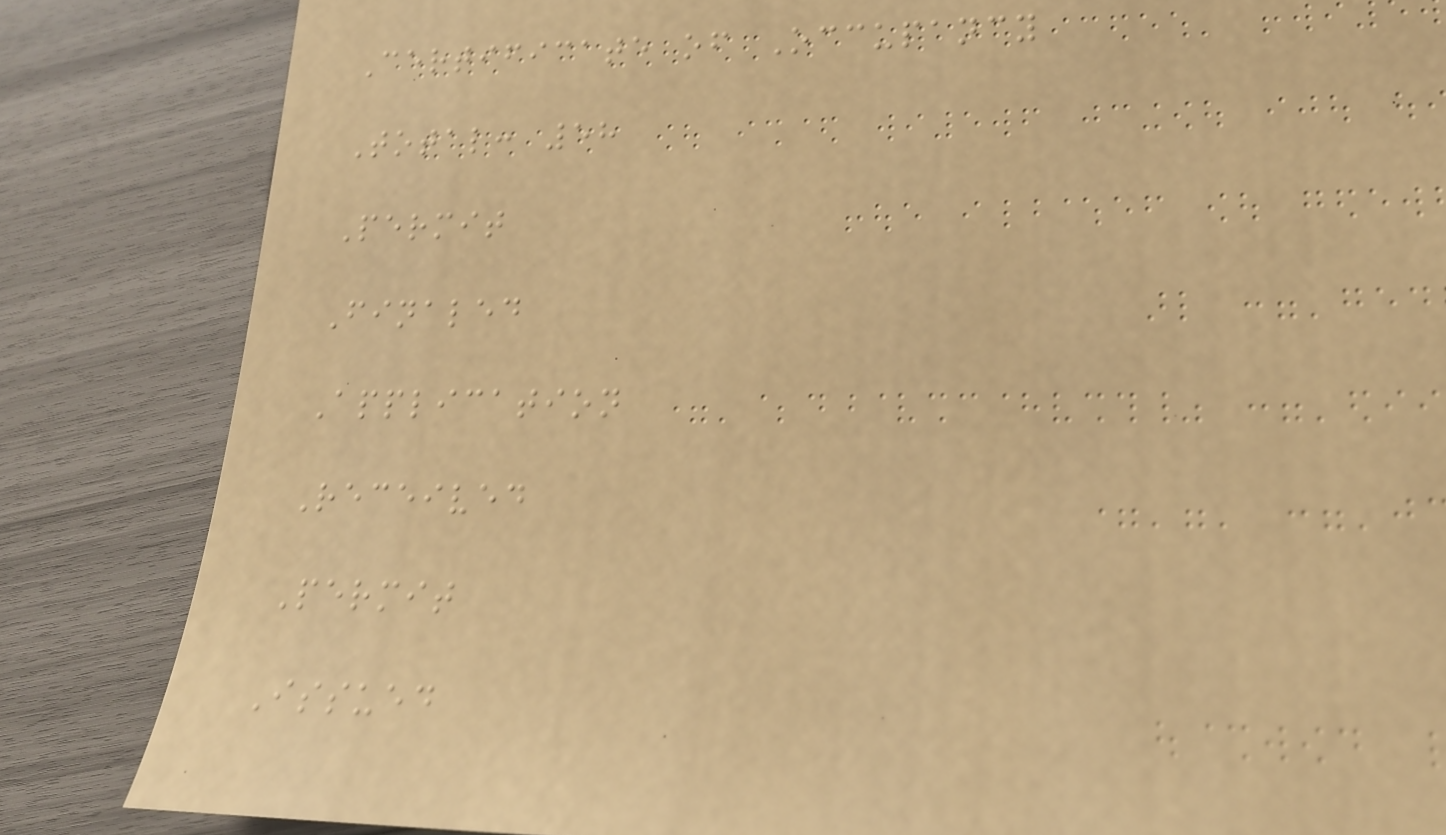Certificate of Occupancy
Total: 58
Permit
Finaled
Application
Received
Permit
Issued
